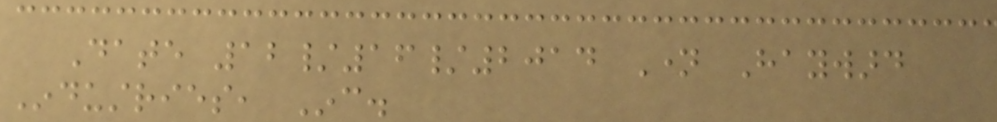Date 12/16/2014 Name Hayward
Industries, Inc.
